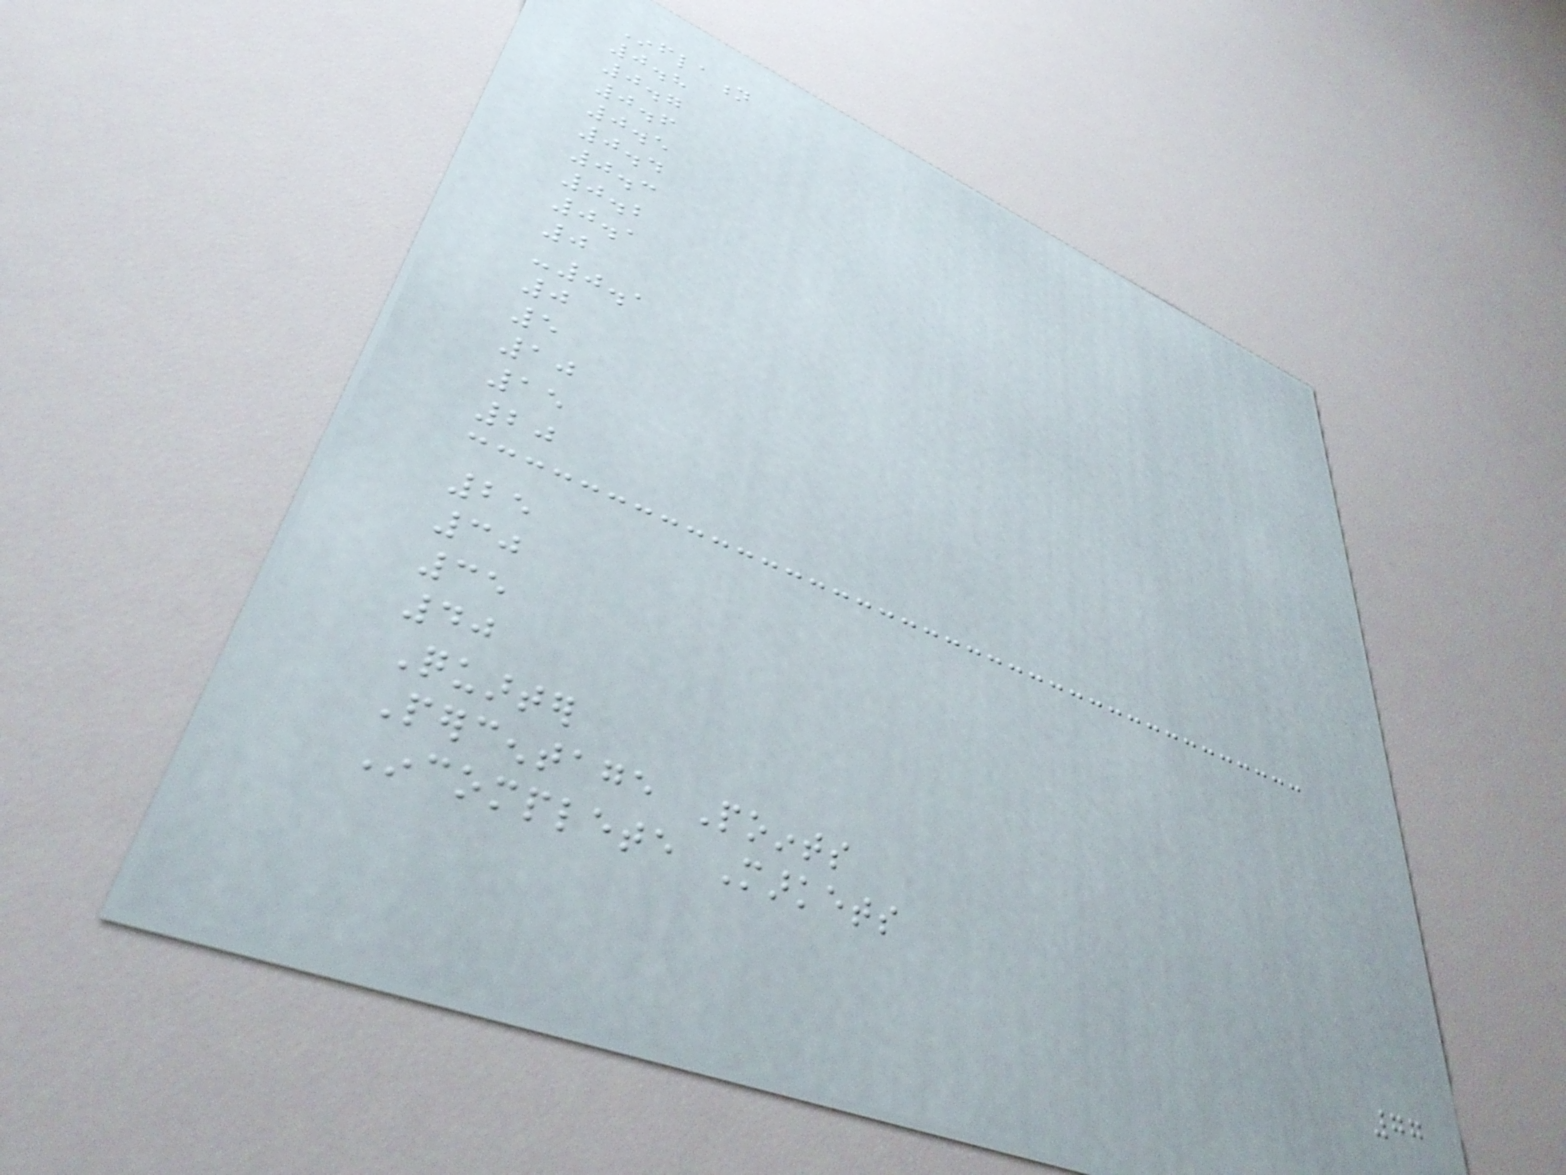Inflation
0.8
0.7
0.6
0.5
0.4
0.3
0.2
0.1
0
-0.1
0
5
10
15
20
25
30
35
40
Quarter
Percentage Points
Incomplete Markets
77
